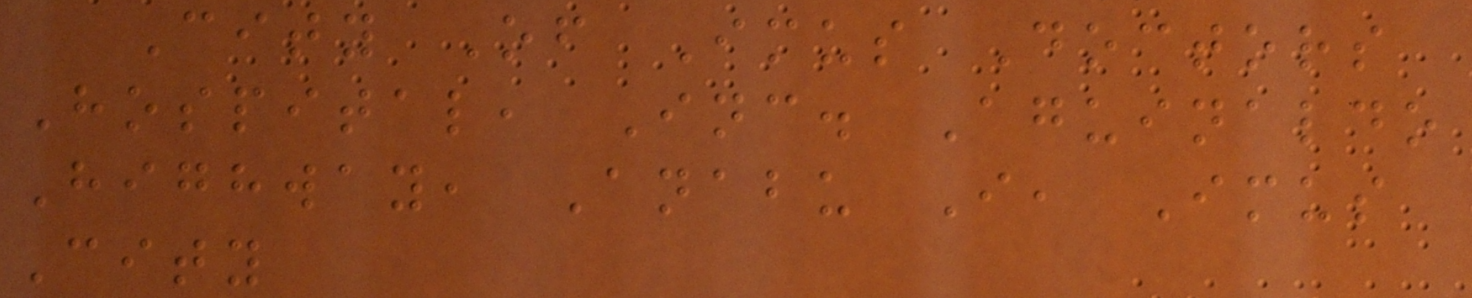City Of Imus Doctors
Hospital, Inc. Aguinaldo
Highway, Anabu I, Imus
City
